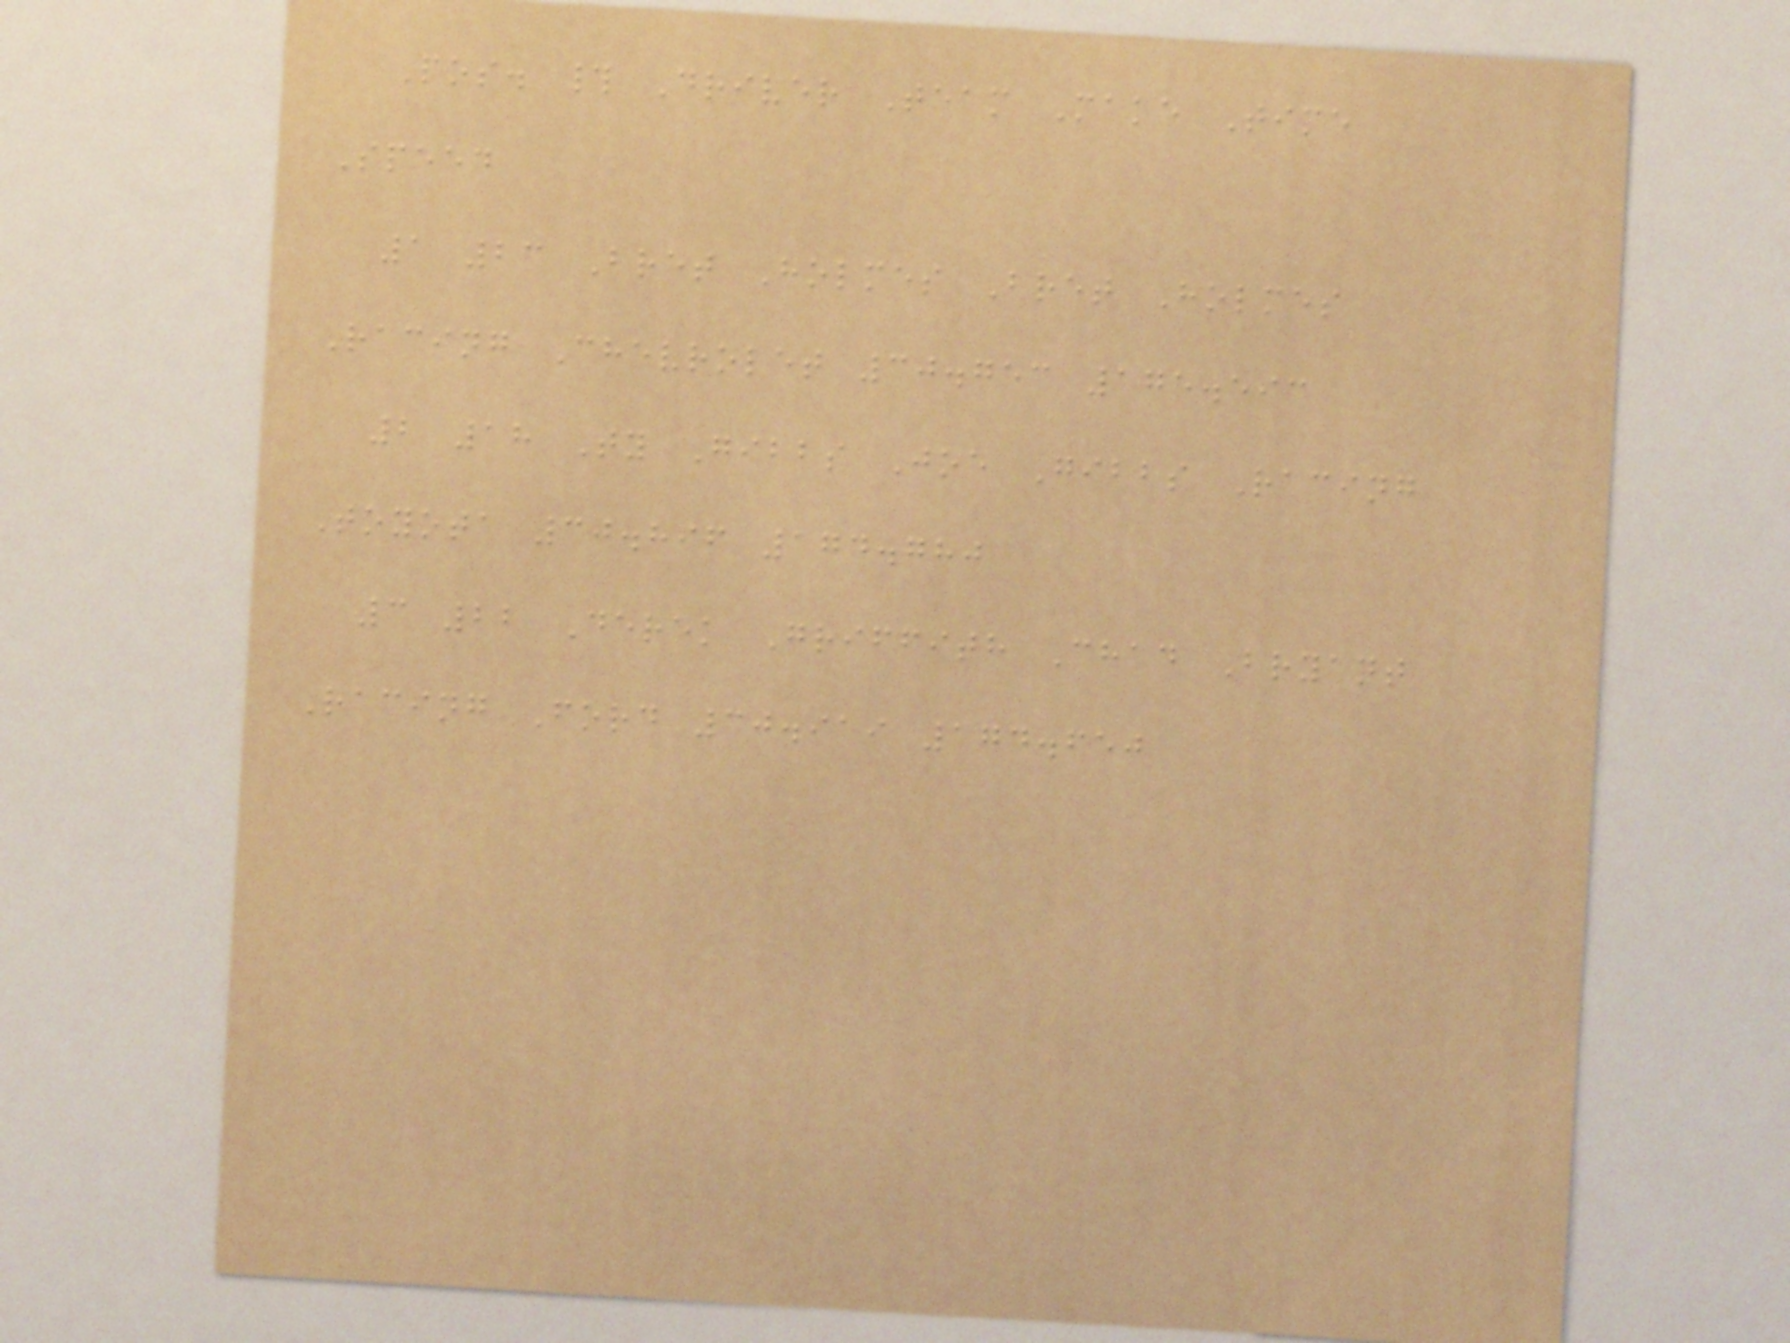Pos. # Driver Team Make Time
Speed
1 23 Bret Holmes Bret Holmes
Racing Chevrolet 30.753 175.593
2 18 Ty Gibbs Joe Gibbs Racing
Toyota 30.896 174.780
3 22 Derek Griffith Chad Bryant
Racing Ford 30.919 174.650
